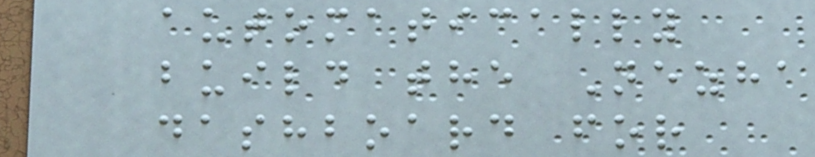automatically
build the Nezha
dashboard for
